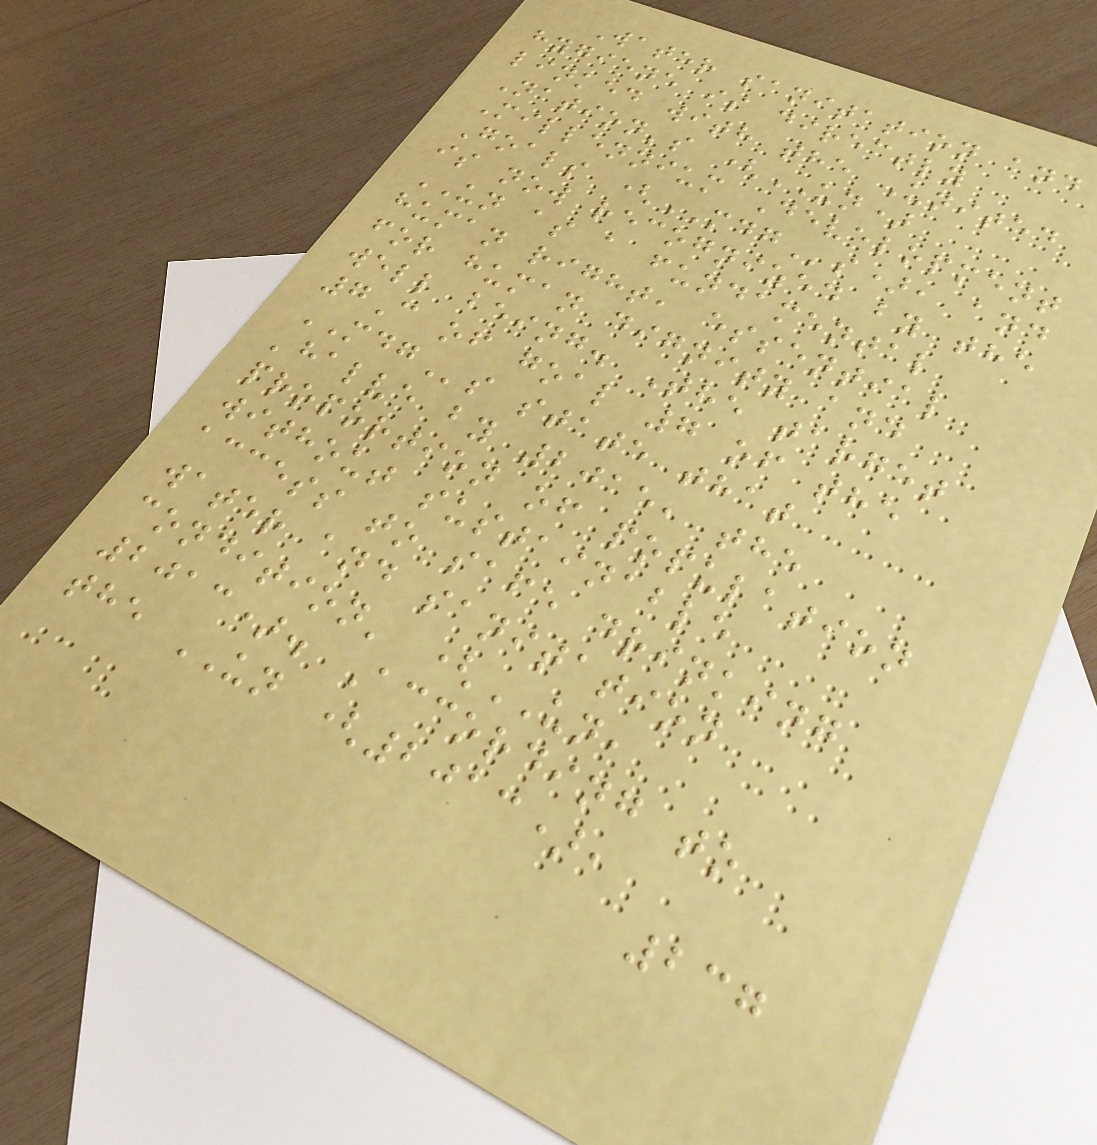Water sanitation and
hygiene is directly
linked with the United
Nation's (UN)
Millennium Development
Goals (MDGs), and
is now recognized by the
UN as a fundamental
human right, essential
for human dignity and
well being. The target
7C of goal 7 of the
MDGs state that
'halve by 2015, the
proportion of population
without sustainable
access to safe drinking
water and sanitation
condition' (UN,
2013). According to
the UN (2013),
237
